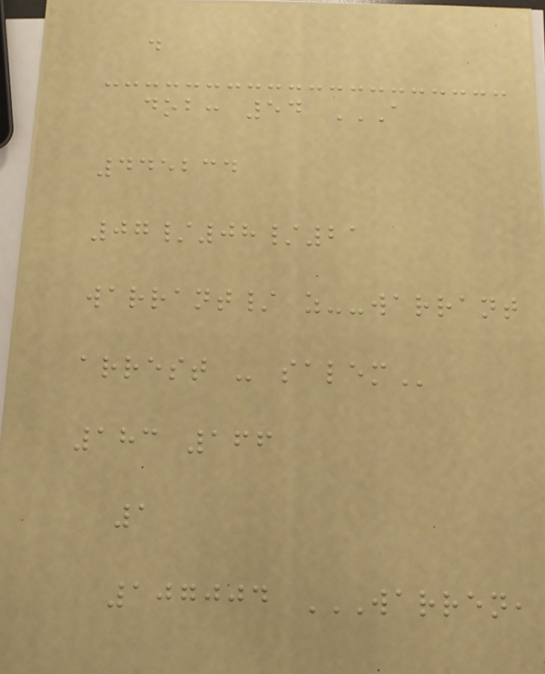d
dob: 54 A
445234
07/08/21
WARRANT/ Z--WARRANT
ARREST - SALEM
183 166
1
107004 WARREN,
